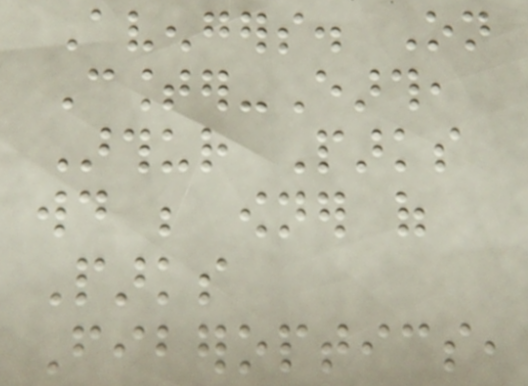Avengers. On
Counter-Earth,
Arthur Parks
would be owner of
Parks
Fiberoptics,
